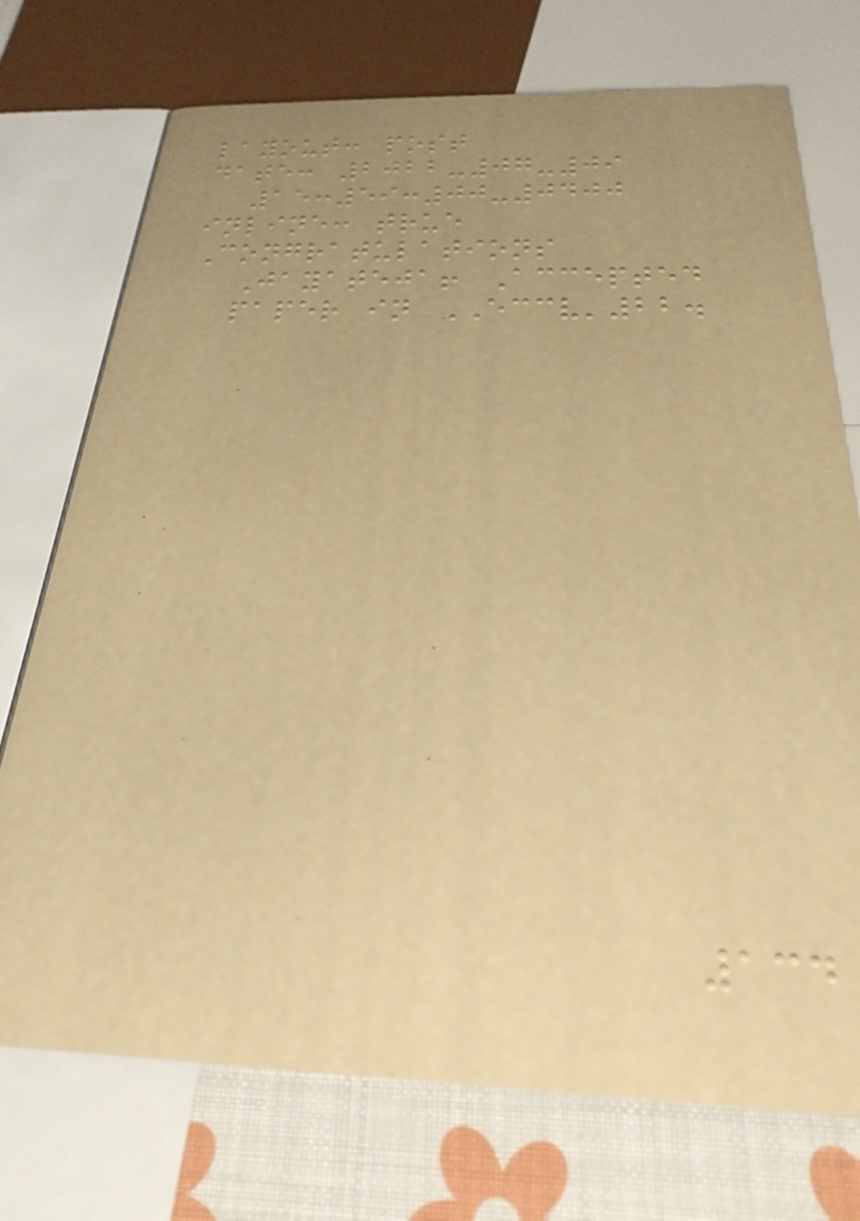layout: post
date: 2022-07-09
15:59:00-0400
inline: true
Congratulations
Jayateja! Accepted
paper in ECCV'22.
134
